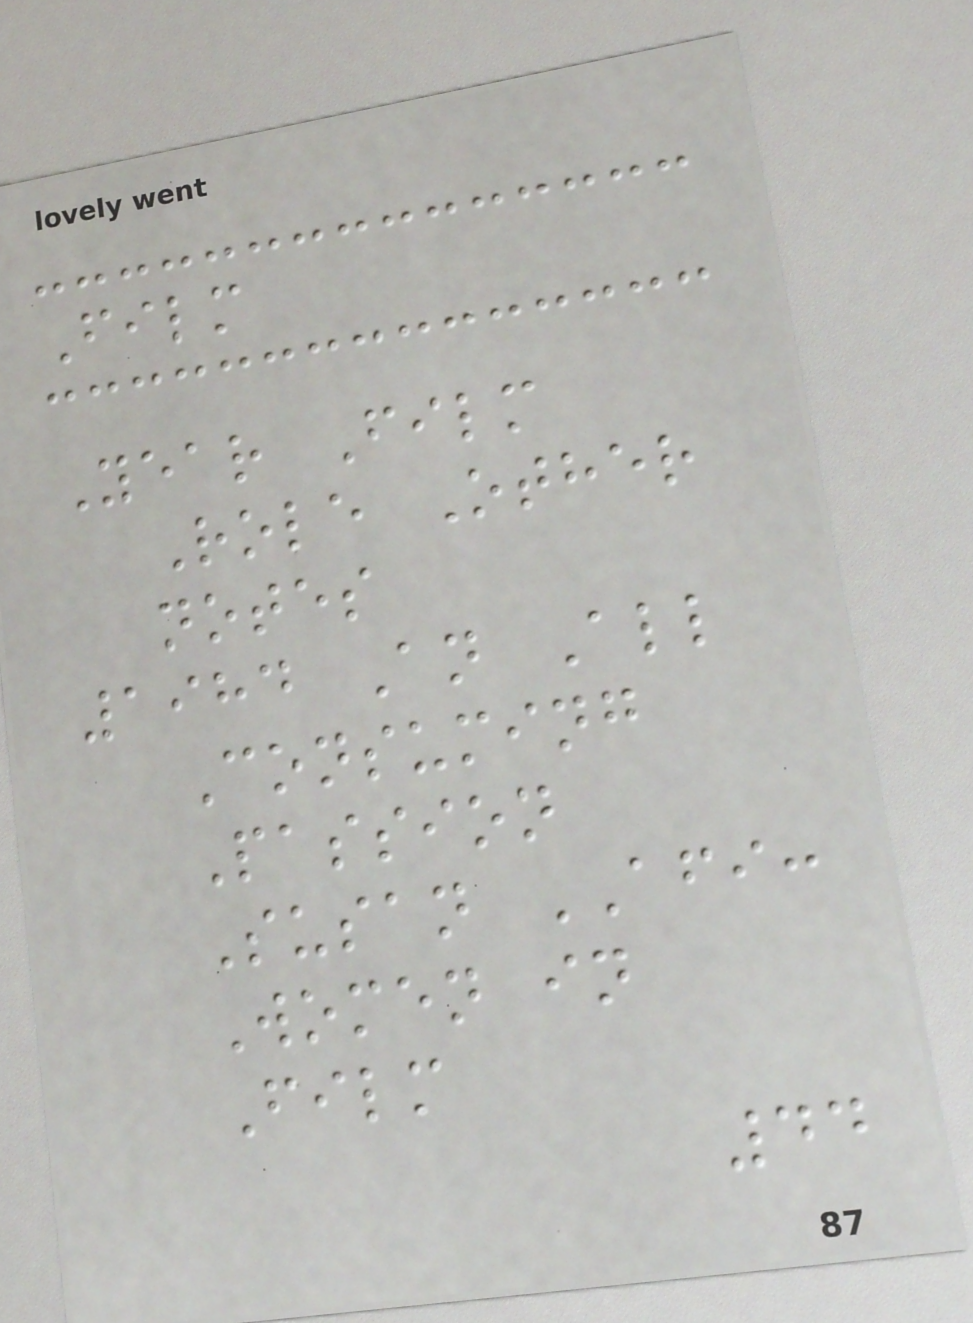Film
Year Film
Role Other
notes
1984 An All
Consuming
Passion
Susan AFI:
Women in
Film
44
